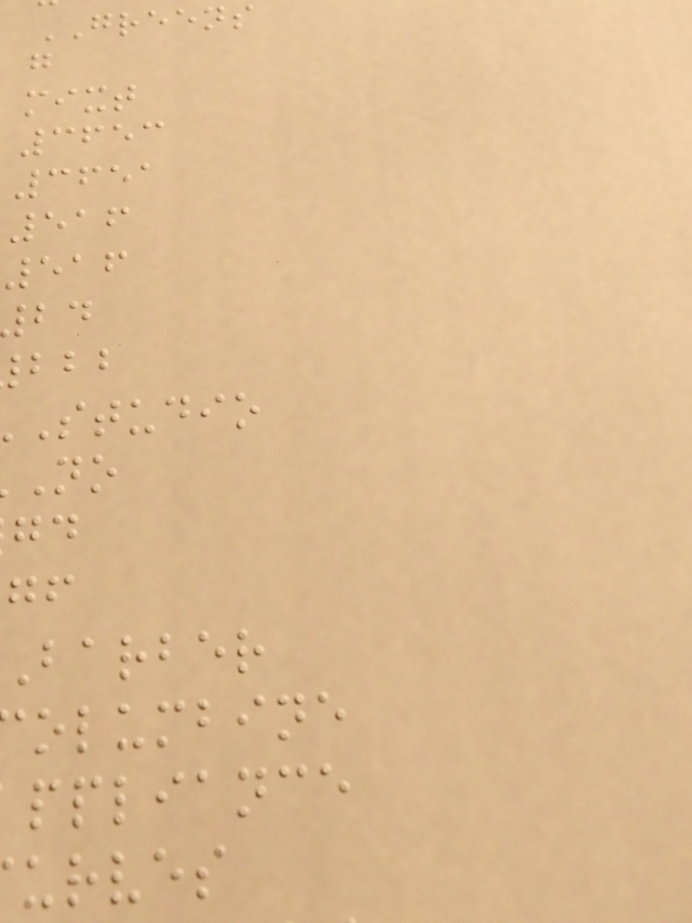GREENS
g
mixt
3653
3651
516
516
studio
barber
olumbine
ppliance
urves
